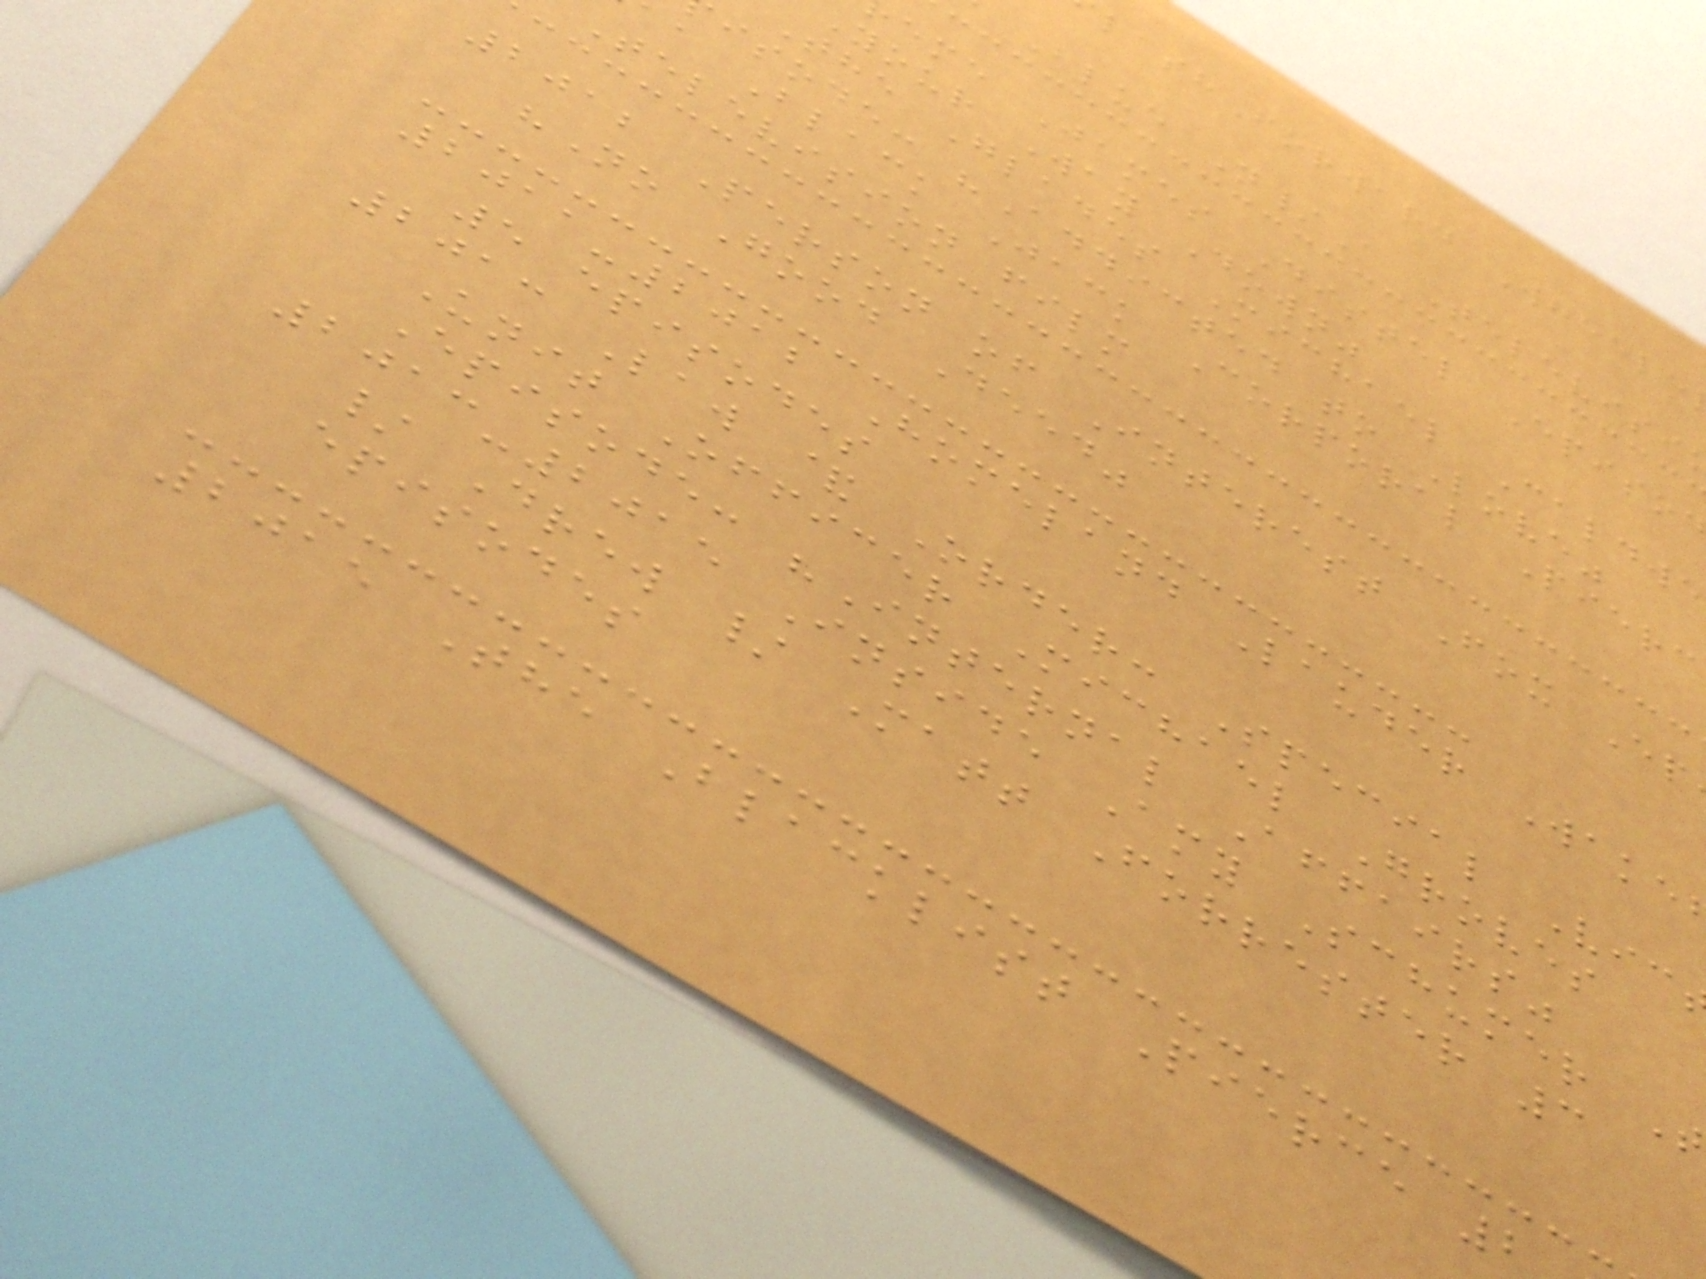lashForward Wheele
Blue N/A Televisi
eme James Distel Episo
Your Way Down"
The Glades Michael Caldwe
isode: "Addicted to Love"
a Black Jack Corporal Pierc
Television film
2012 Person of Interest Fox Ep
"No Good Deed"
2011-2012 Homeland Lauder Wake
5 episodes
2013 Law & Order: Special Vic
Unit Officer Michael Groves
Episode: "Internal Affairs"
2013-2015 Inside Amy Schumer T
/ Drew / Matt Forrester 3
episodes
2015 The Blacklist Pierce 2
